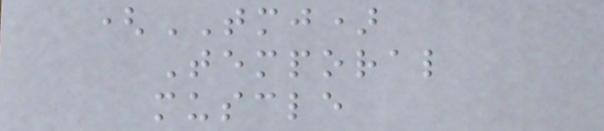(TMJ)
Temporal
muscle
